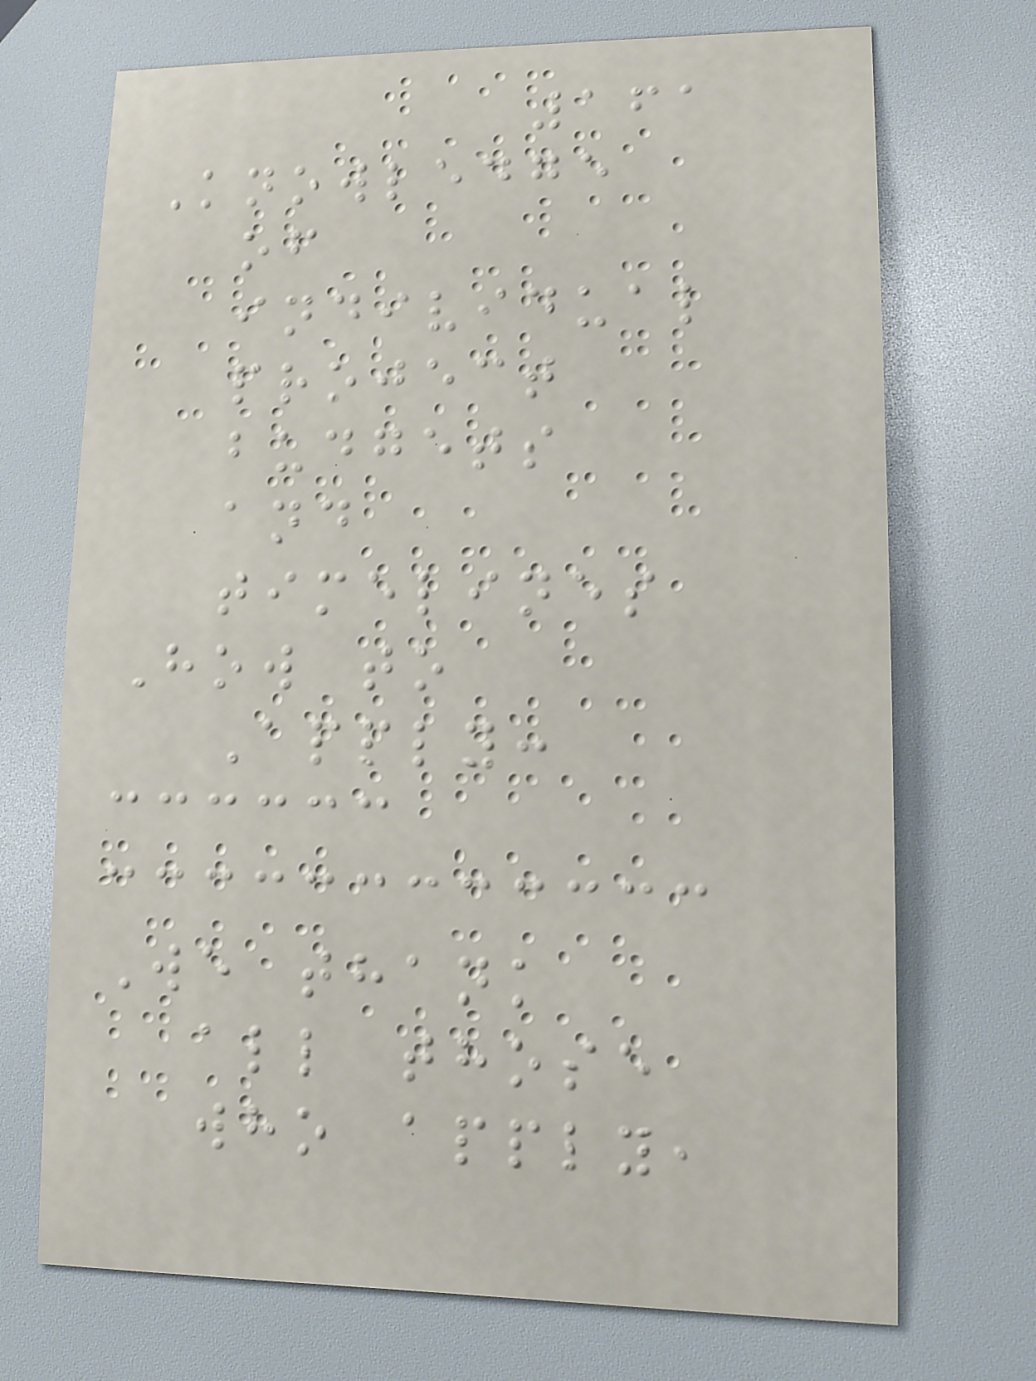161
Knowledge
of
individual
project
budgets
and
timelines
How to
Apply:
We thank
all those
who apply,
